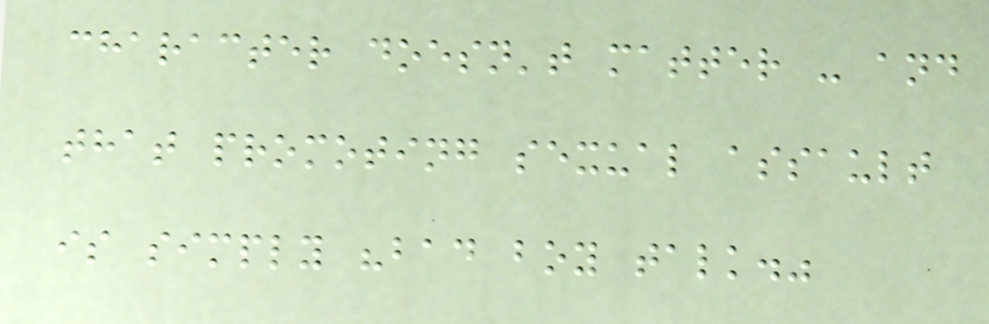character doesn't matter - and
that promoting sexual assault
is simply "bad boy talk."
